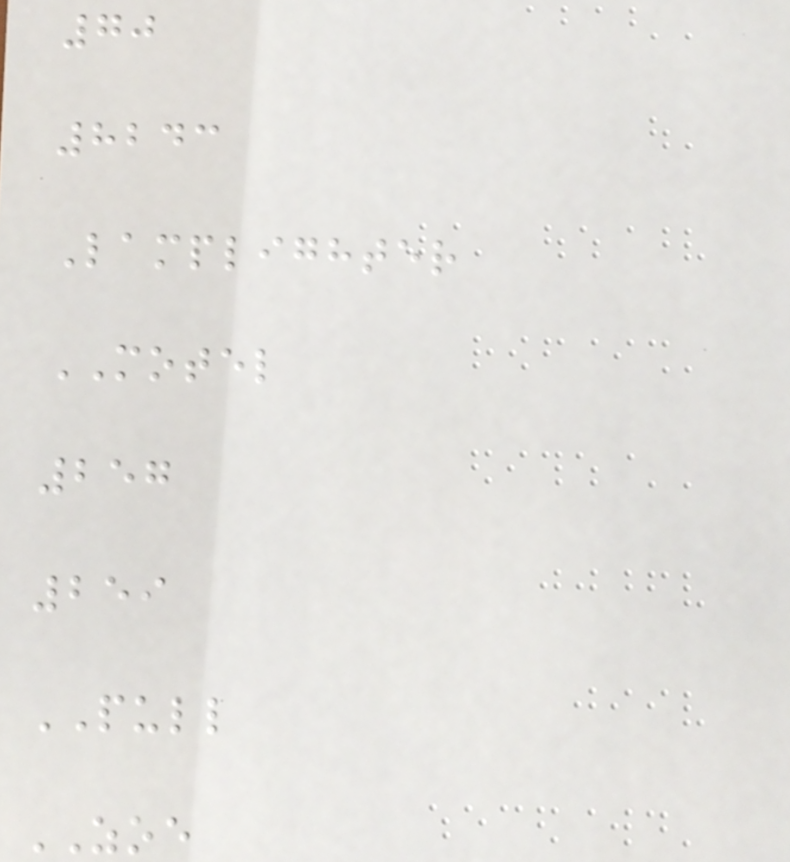70
8243
Lamplighter
MOTEL
257
259
PULL
ZOE
